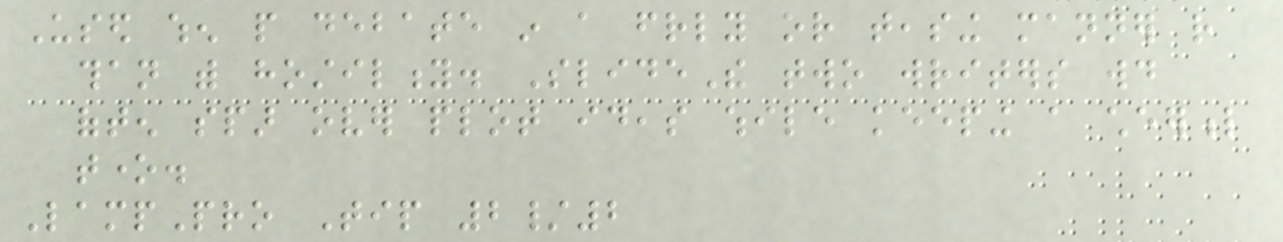Used when people debate in a friendly or teasing manner rather
than with hostility. SlideThe two writers would
often spar over plot ideas while keeping a cheerful
tone.
LampPro Tip 2/2
